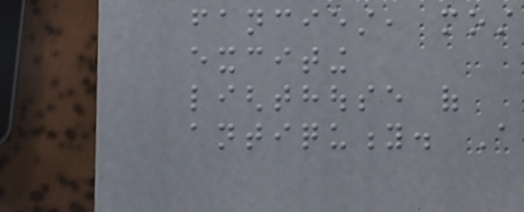fanciest, most
exciting
lighthouse of
antiquity. A
